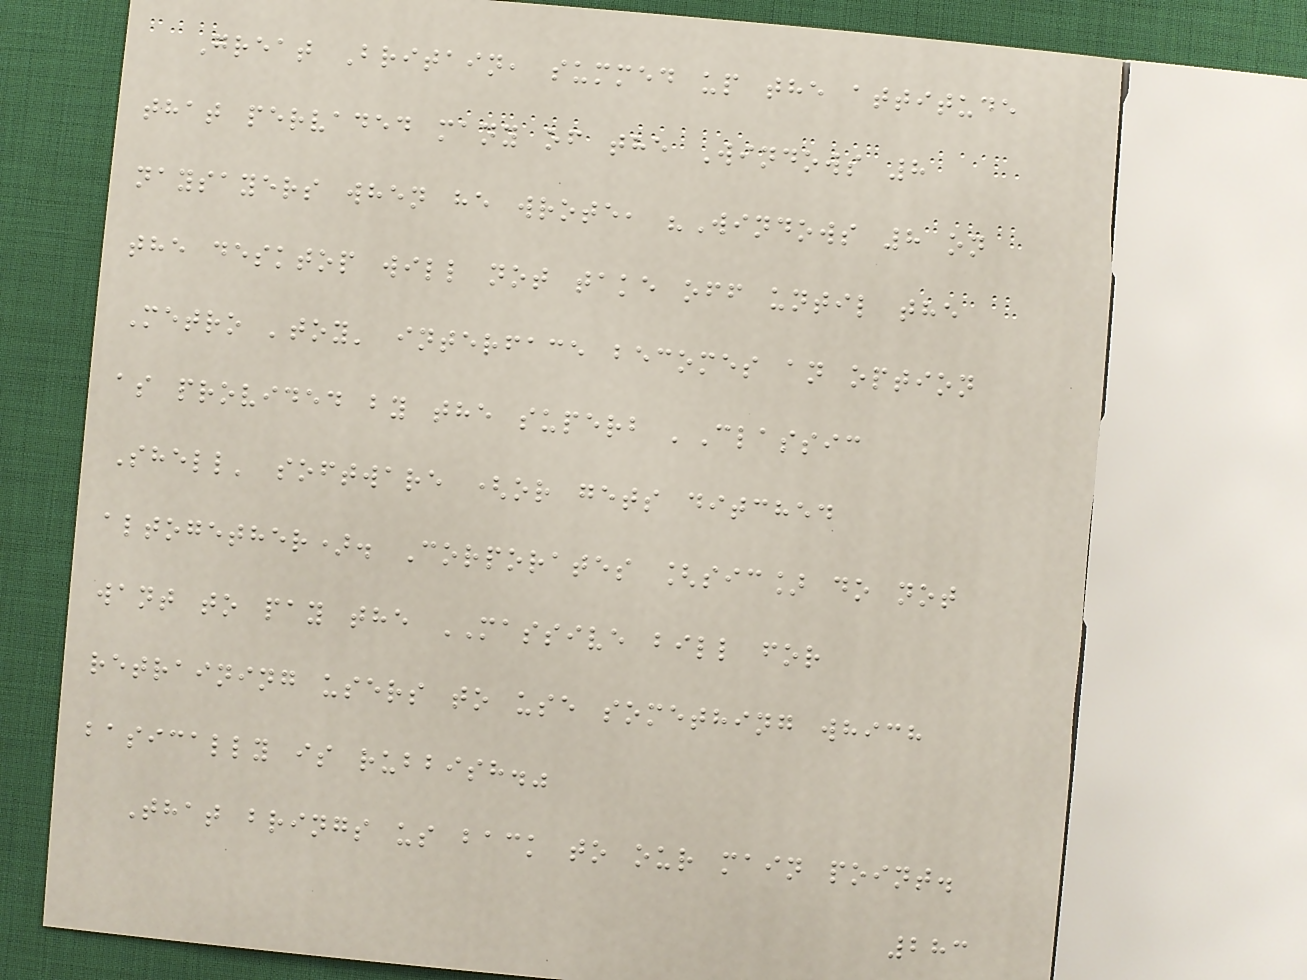Great Britain, summed up the attitude
that pervaded many of the Windows 8
naysayers when he wrote, "Windows 8 on
the desktop will not take off until the
Metro 'toy' interface becomes an option
as provided by the superb 'Classic
Shell' software (or gets ditched
altogether). Corporates [sic] do not
want to pay the MASSIVE bill for
retraining users to use something which
basically is rubbish."
That brings us back to our main point.
283
